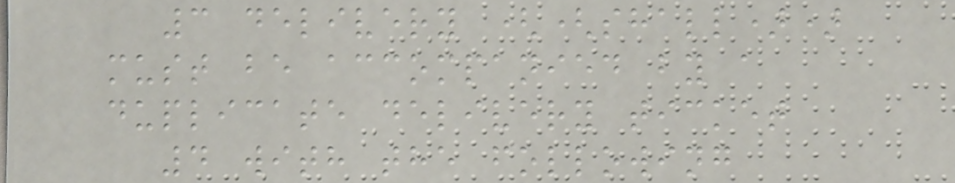3 delivery ((shall))
must be accompanied by a
duplicate delivery ticket
4 with the following
